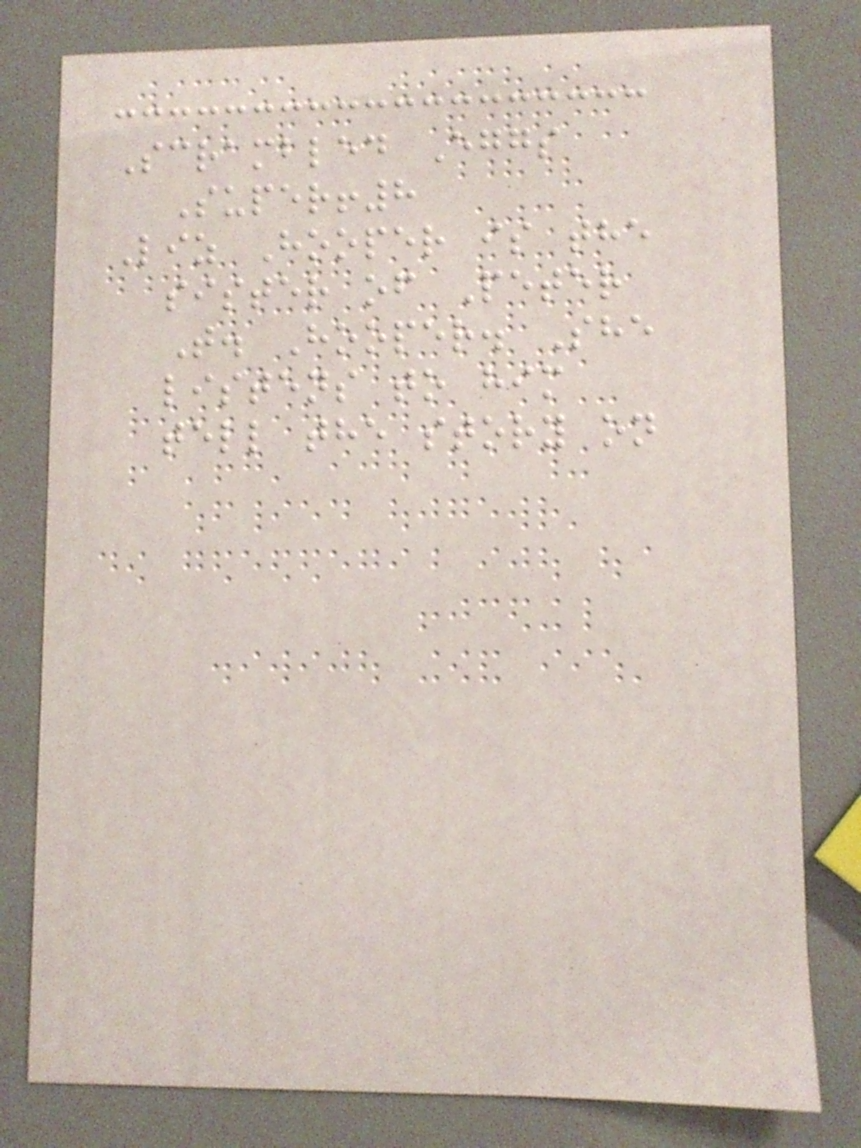Scrambled Eggs
Super!8
Liz Hooper is the
sister of Peter
T. Hooper. She
listens to him
tell the story on
